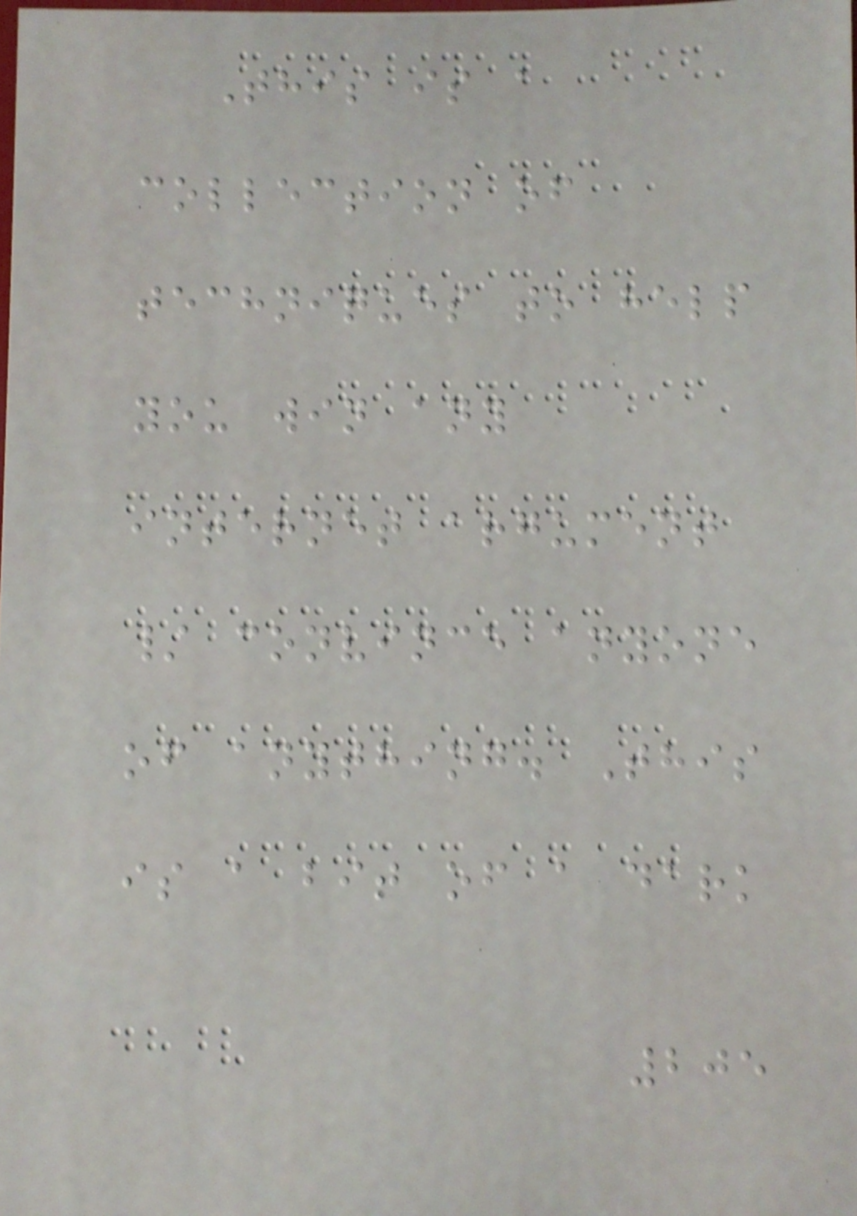This is a
collection of
techniques to help
you win any
internet argument
/ convince anyone
of anything. This
is a bit of a dark
205
